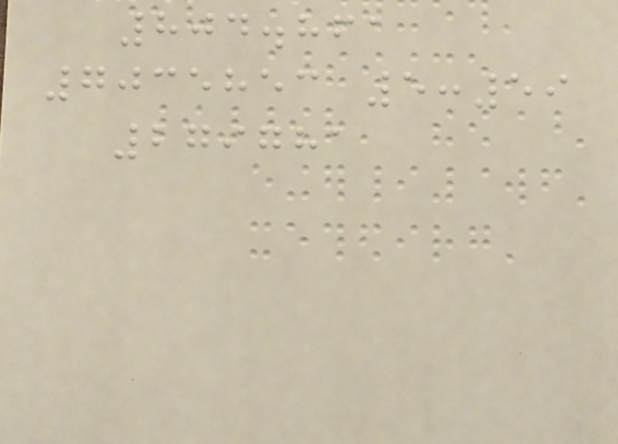804.861
7035853 5:59
279781
